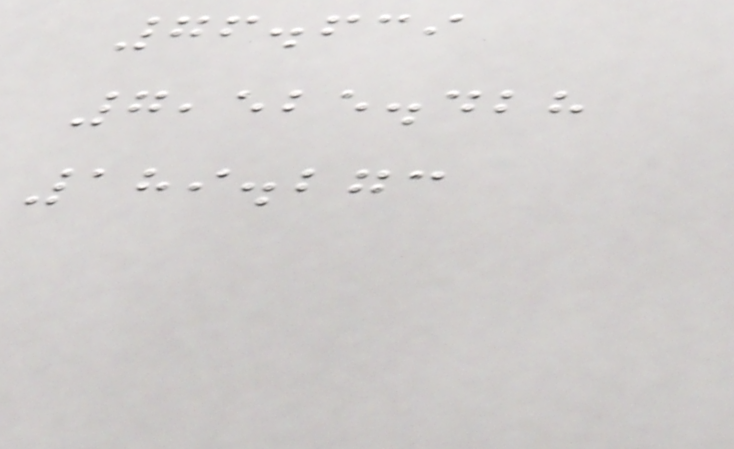76.639
7,525.428
189.273
